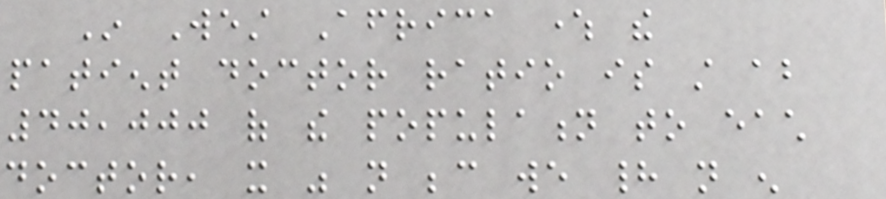In West Africa where the
patient doctor ratio is still about
40,000 of the population to each
doctor, it was not because we had not enough
